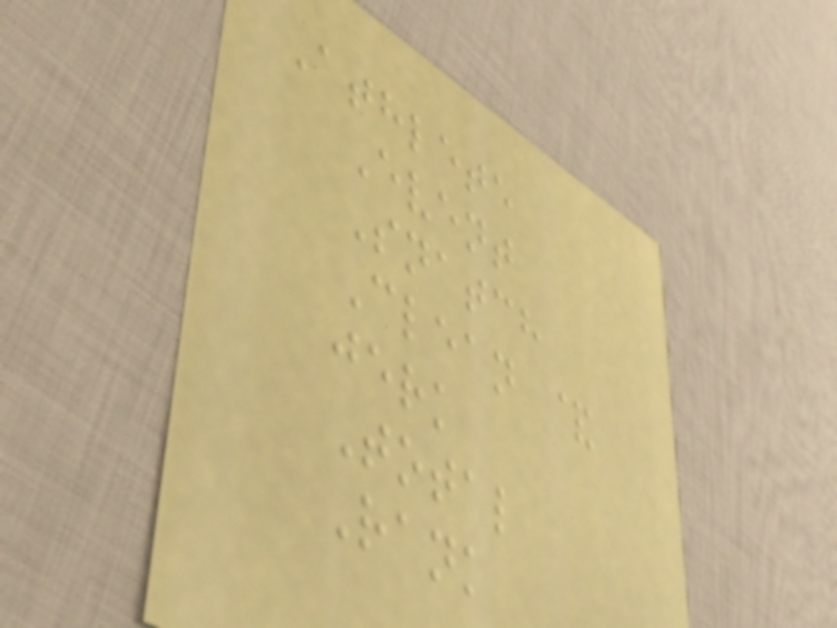Athlete
Event
Snatch
Clean &
jerk
Total
Rank
